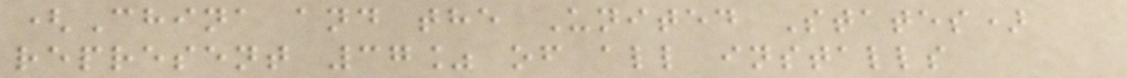(China and the United States)
represent 37% of all installs
